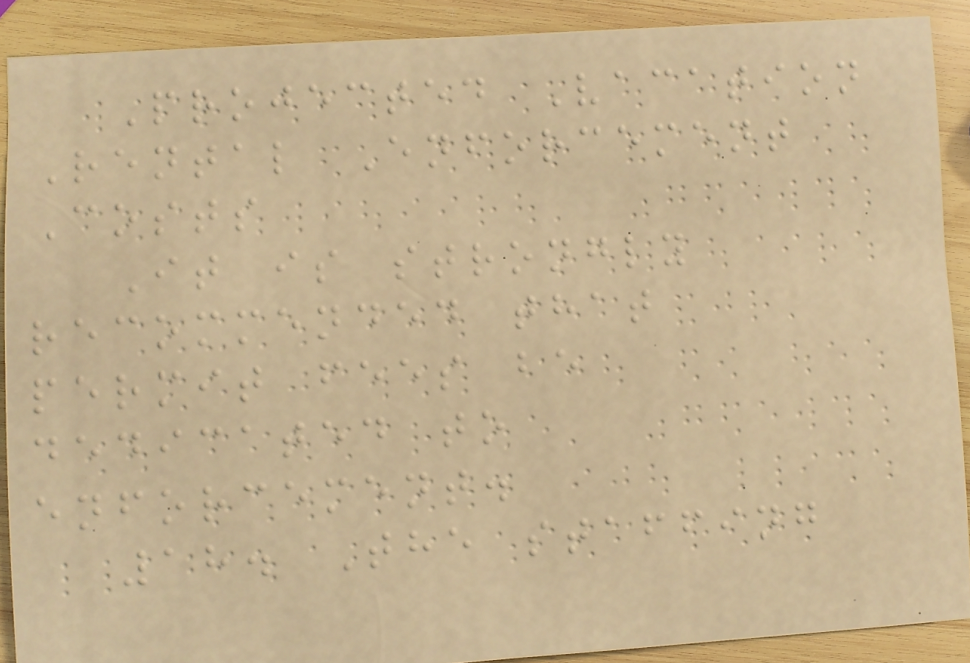Projected Vacation
Rental Enforcement
Costs
It is strongly
recommended that
permit fees be
dedicated to
enforcement.
18. The staffing
